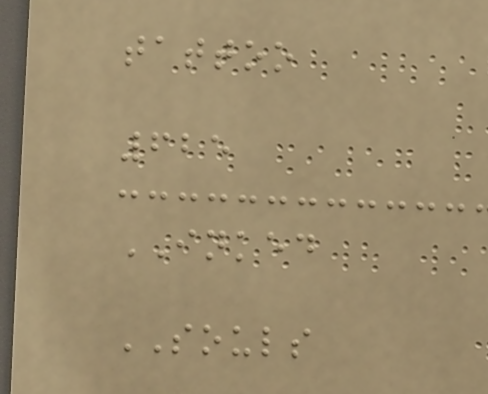tattoo
625
INKED
SOULS
